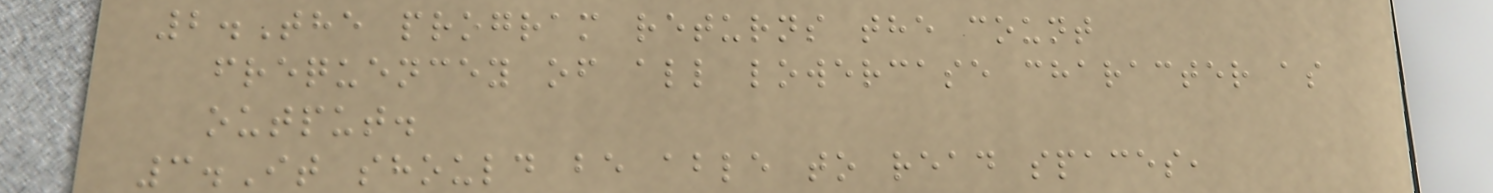2.The program returns the count
frequencey of all lowercase character as
output.
3.It should be able to read spaces,
